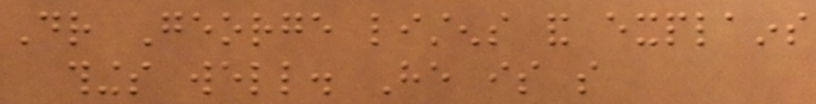Dr George listens and explains
things well. He is so
